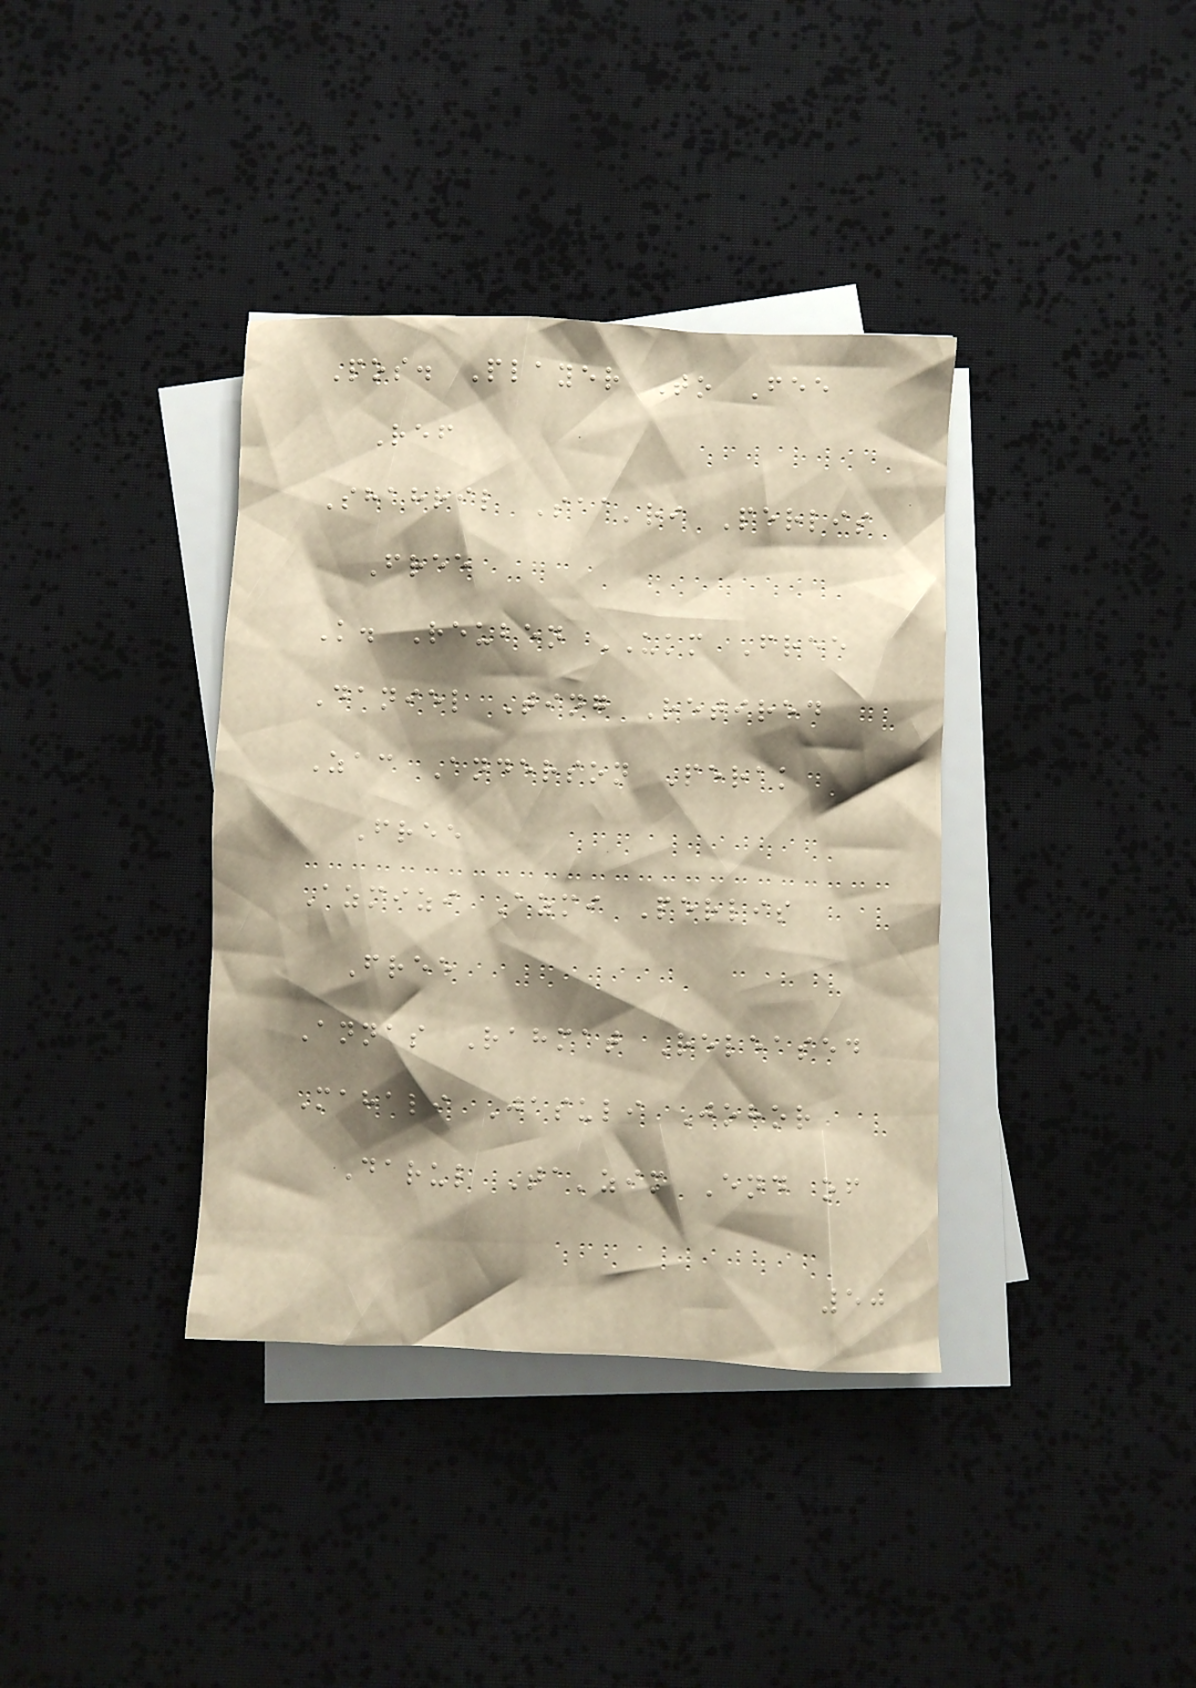Pos. Player To Fee
Ref
Shahril Saa'ri Perlis
Free
K. Reuben UKM Free
Daniel Ting Retired
Zac Anderson Perak
Free
Azmizi Azmi Perlis
Free
Annas Rahmat Released
Mahali Jasuli Johor
Darul Ta'zim End of
50
